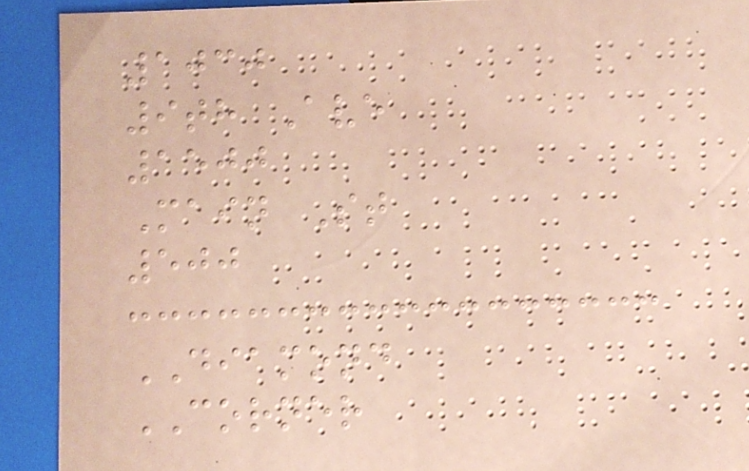1030
9th Ave
1500
Main St
500
DIAMOND
CORNER
